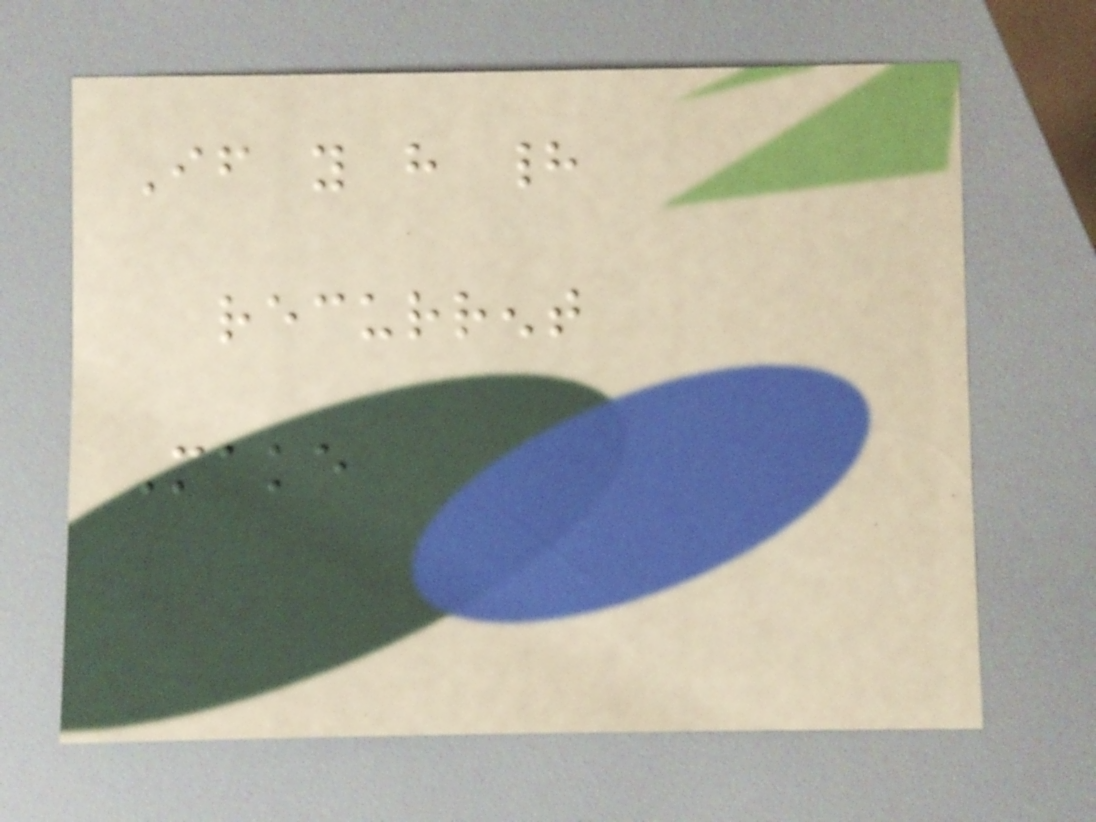If you have had
recurrent
Make
